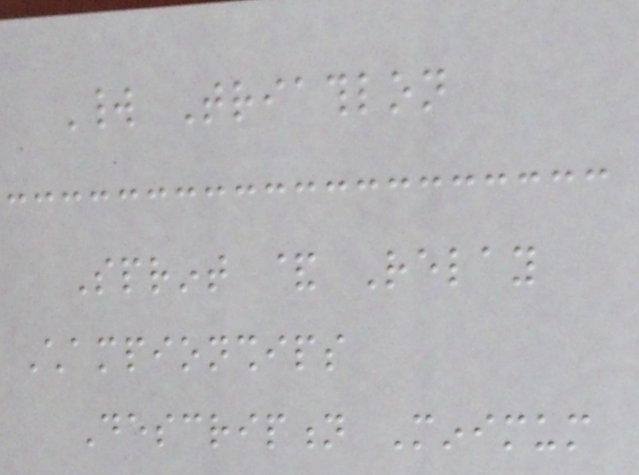World Triathlon
Sprint & Relay
Championships
Description Minimum
